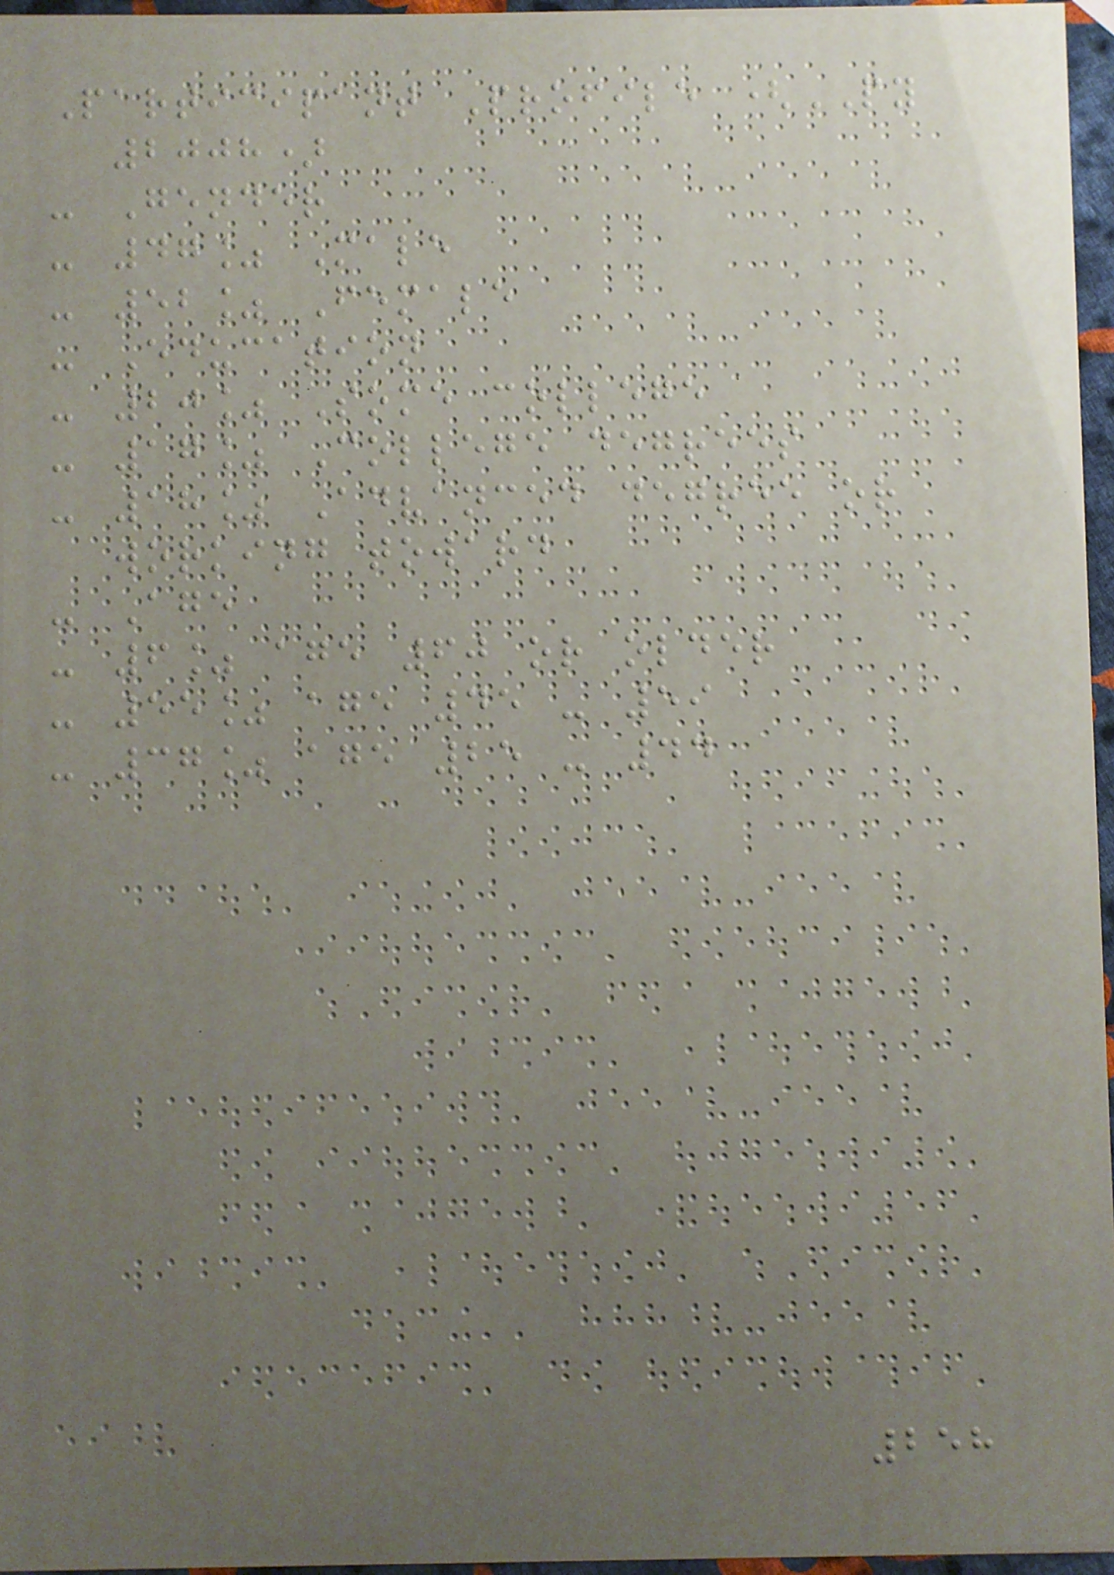Participant Profile (PY
2008)
- Gender
- 47% Male
- 52% Female
- Education
- 20% Some college
- 17% College degrees
- 18% Advanced degree or
working toward
- Age
- 6% age 60 or older
- 55% age 45 - 59
- 37% age 25 - 44
258
